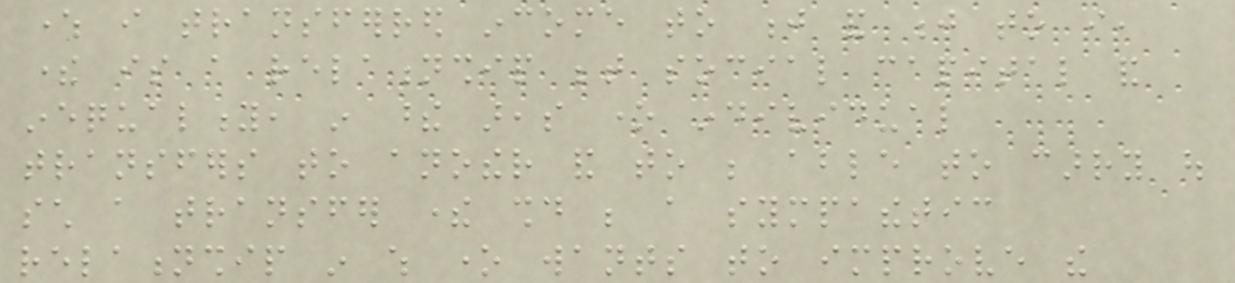where i transferred income to j and j to i,
there is a relationship between social capital and
inequality, in these areas one individual
transfers to another and to be able to carry out
such a transfer there should be a sympathetic
relationship in which one wants to improve the
